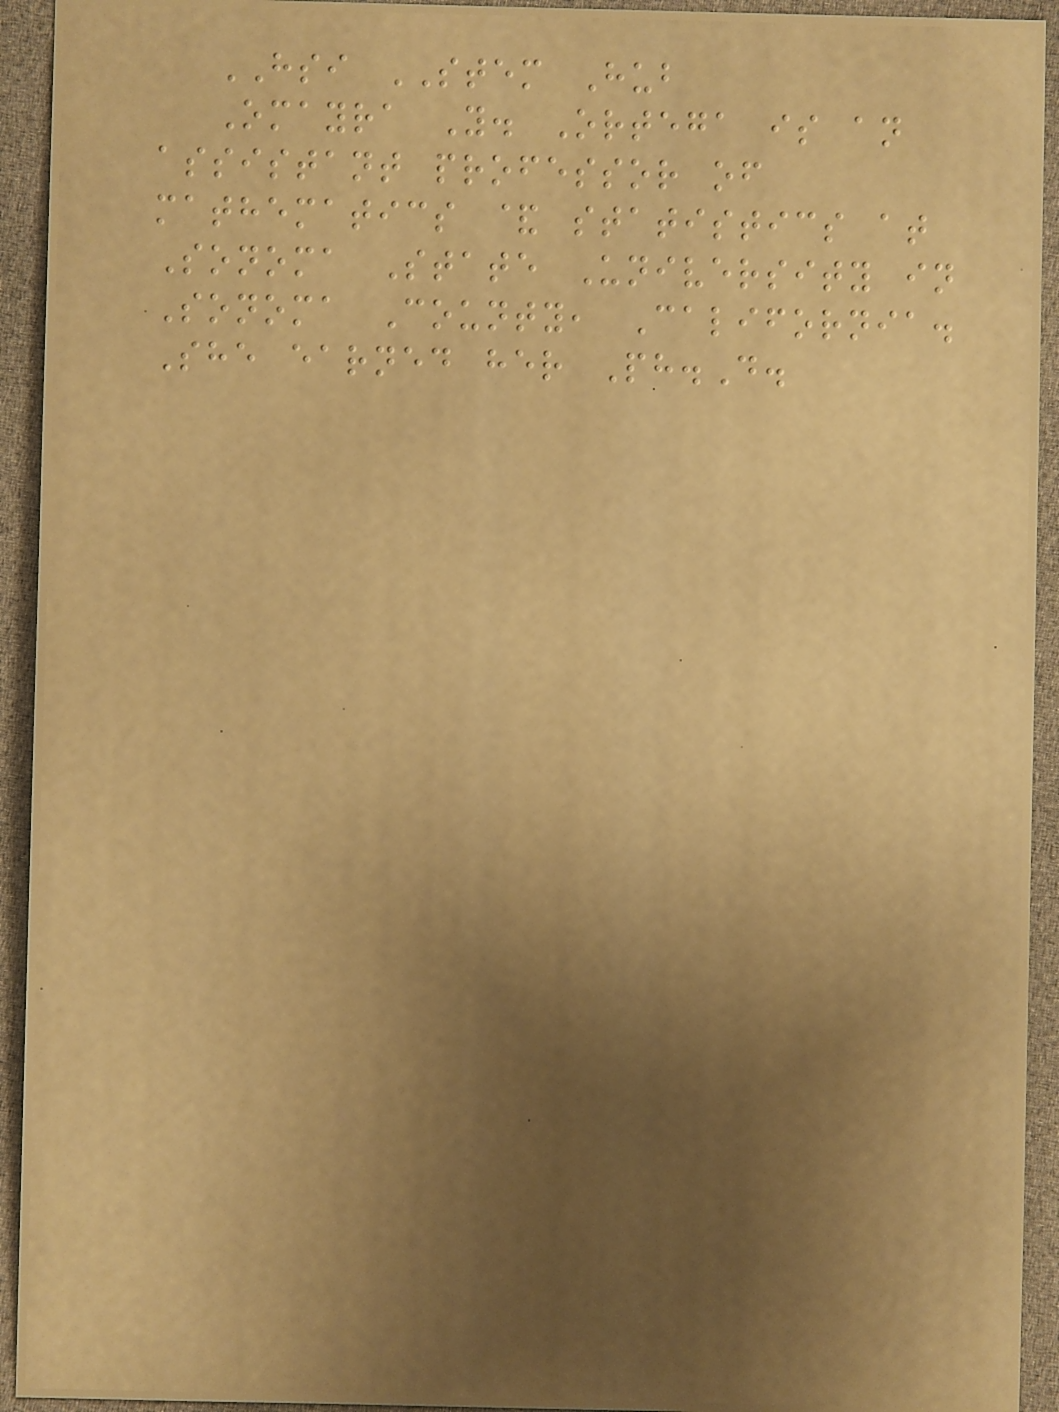HSI STEM Hub
Omayra Y. Ortega is an
assistant professor of
mathematics & statistics at
Sonoma State University in
Sonoma County, California.
She earned her Ph.D.
